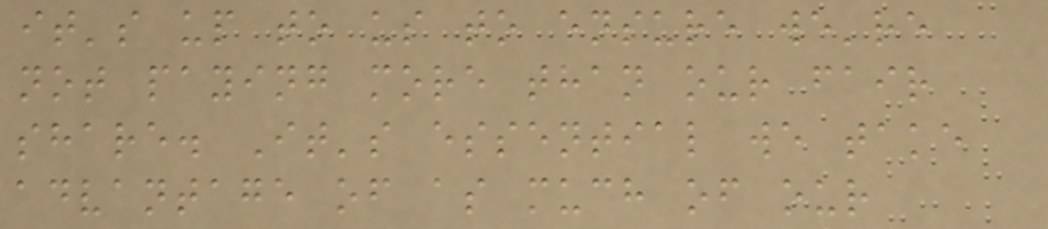it's up to us to ensure we're
not paying more than our fair
share. It's essential we take
advantage of as much of our
